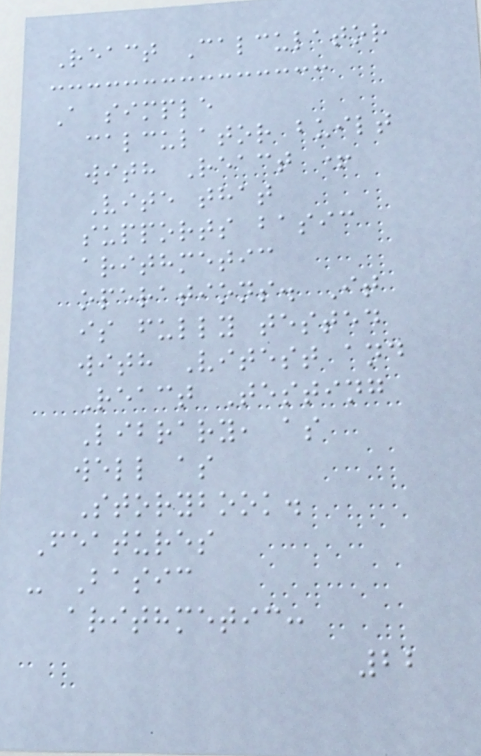React Calculator
A simple
calculator built
with React +
Vite that
supports basic
arithmetic
operations. It
is fully tested
with Vitest and
React Testing
Library, as
well as
Storybook.
Features
- Basic
arithmetic:
22
